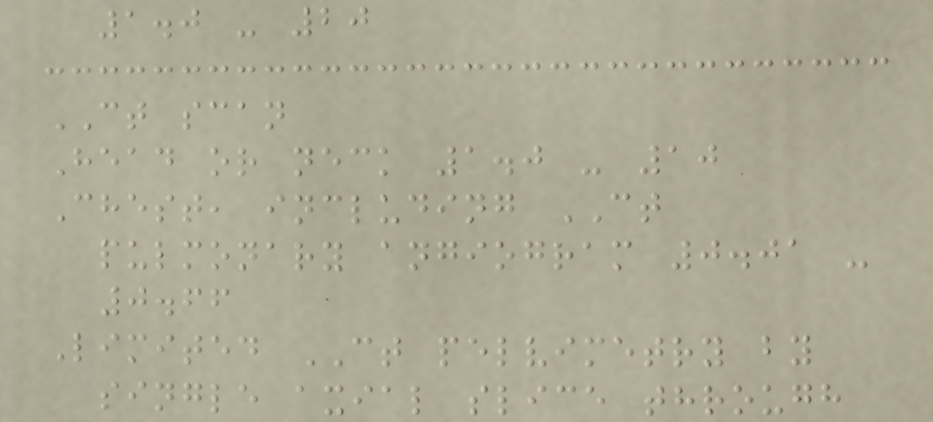1.0 - 20
CT scan
Head or neck 1.0 - 10
Chest, including CT
pulmonary angiogram 0.01 -
0.66
Limited CT pelvimetry by
single axial slice through
